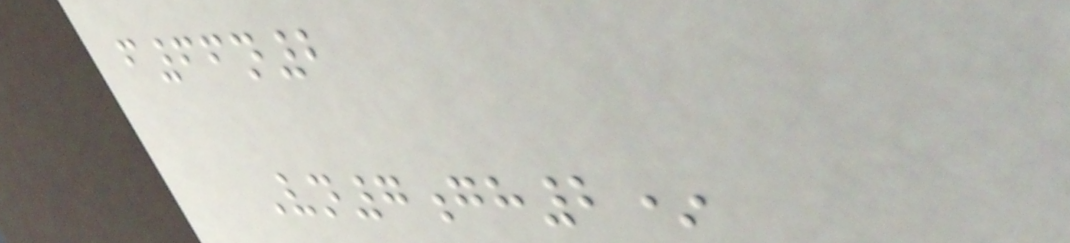f66n2
Vn7gh2*
